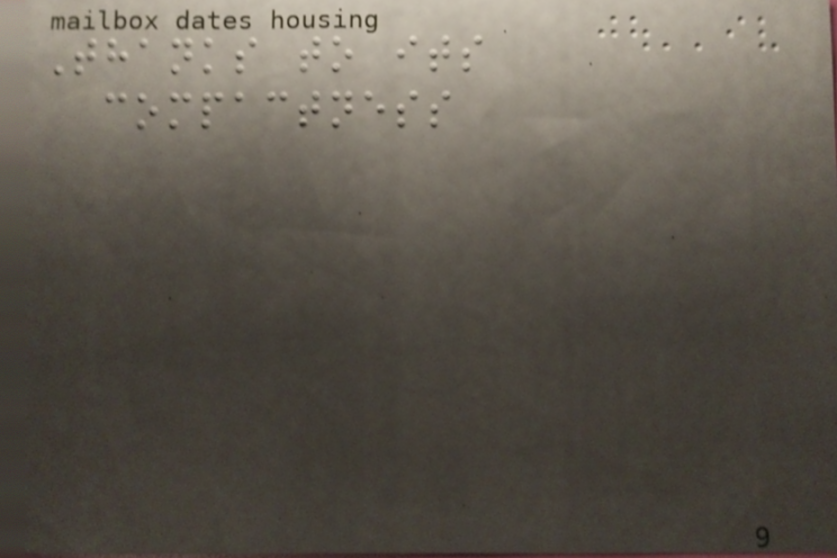Thanks to its
compactness
